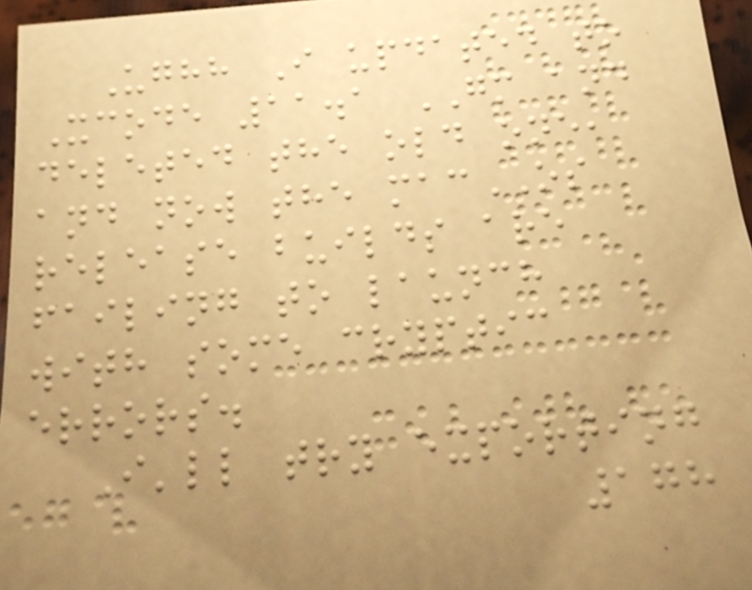Ughh I updated to
Xcode 11.1 GM and
deleted the old one,
and now the macOS
release builds are
failing to launch
with some cryptic
errors.
I'll try exporting
178
